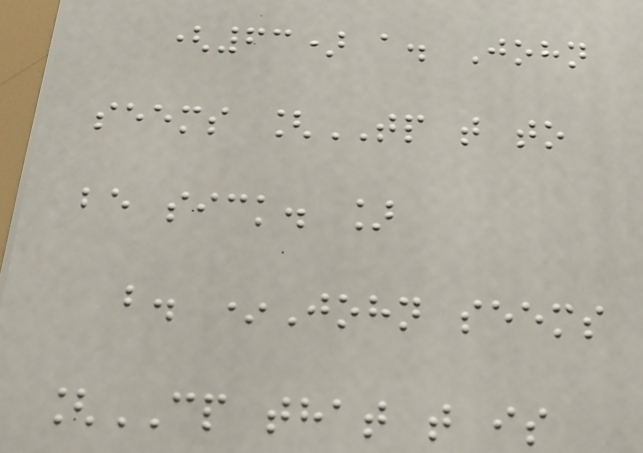(63) a. John
seems [TP t to
be sick. ]
b. *John seems
[CP that t is
